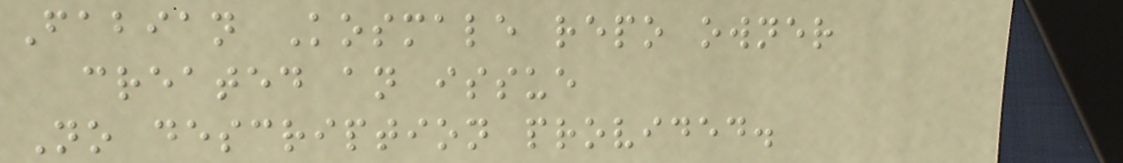Fabian Kosmale repo owner
created an issue
No description provided.
